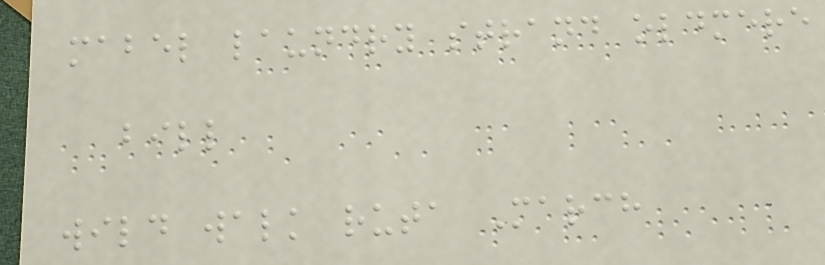mabel laundry strand oldmere
bill
wild walk ruta March
